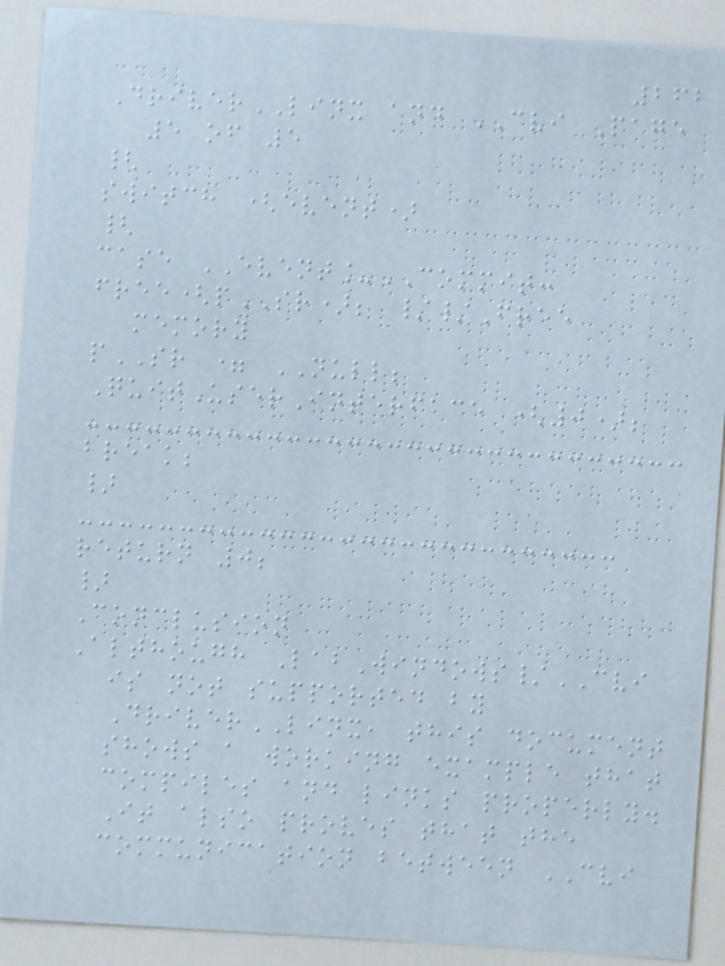262
DriverLINX and CVI Page
5 of 5
{
switch (event)
{
case EVENT_COMMIT:
free(pSR); //Free
memory
pSR = NULL;
QuitUserInterface (0);
break;
}
return 0;
}
Conclusion
Although LabWindows/CVI
is not supported by
DriverLINX, this document
shows a working example that
compiles and links properly.
It also proves that the
communication between CVI
